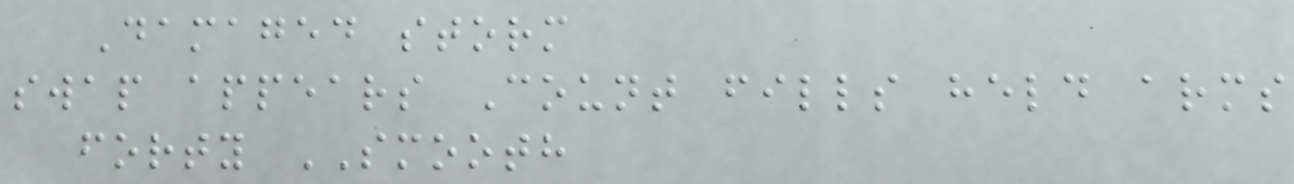Damaged storm
swap appears Count fills held arms
forty SMOOTH
